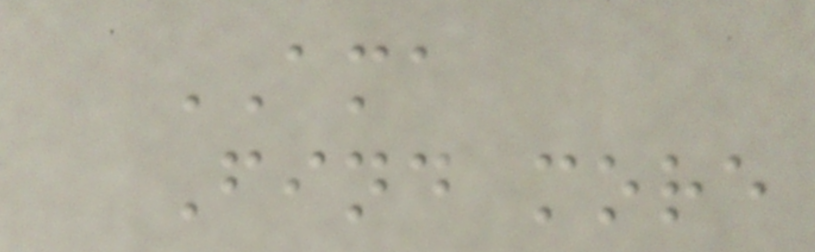AMA
Find more
